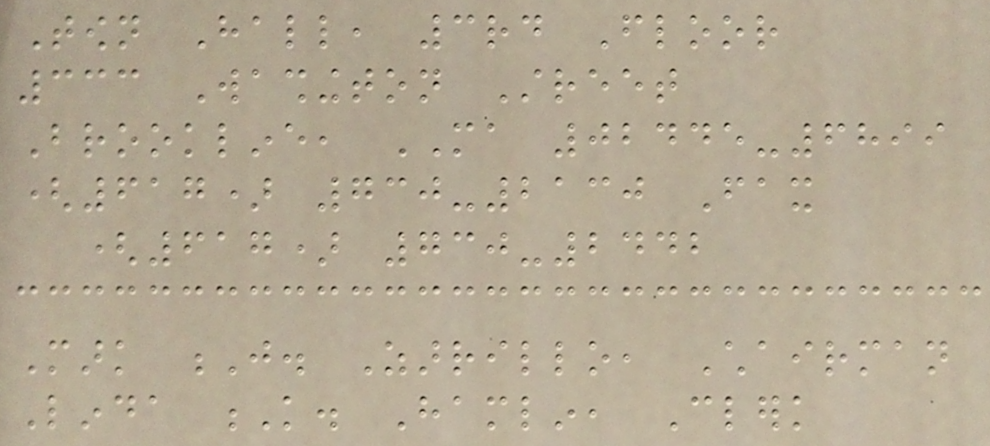Town Hall, 3rd Floor
333 Washington Street
Brookline, MA 02445-6899
(617) 730-2130 Fax
(617) 730-2442
Mark J. Zarrillo, Chairman
Linda K. Hamlin, Clerk
